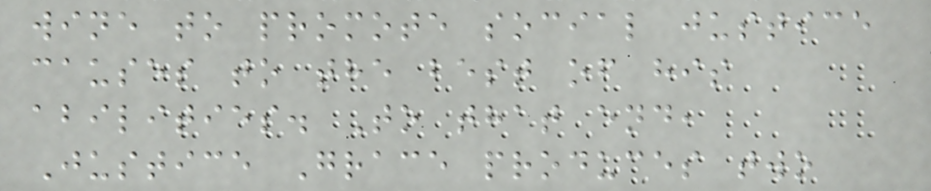wine to promote social justice
causes to the best of his
abilities. To that end,
Justice Grace produces two
